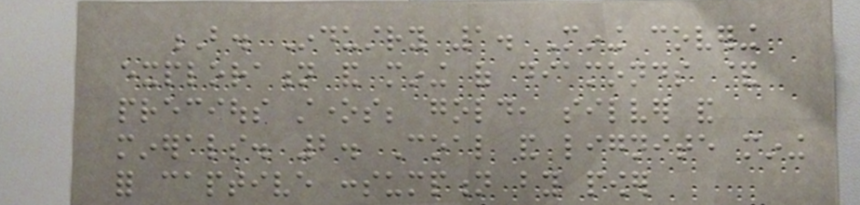B. Industry 1. Mining covering
exploration and mining of diamonds &
precious stones; gold, silver and
minerals. 2. Coal and lignite mining
for captive consumption by power
